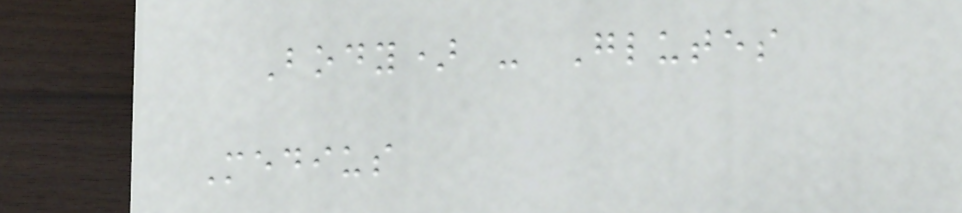Body) - Glutes
Medius
